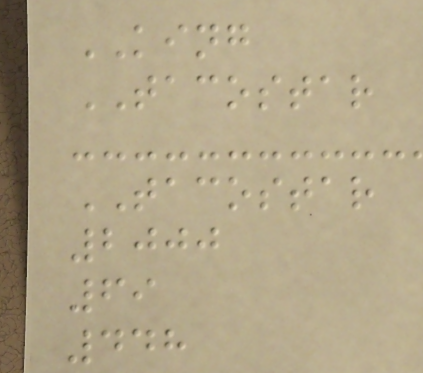KING
TACOSTAR
TACOSTAR
2000
69
448
